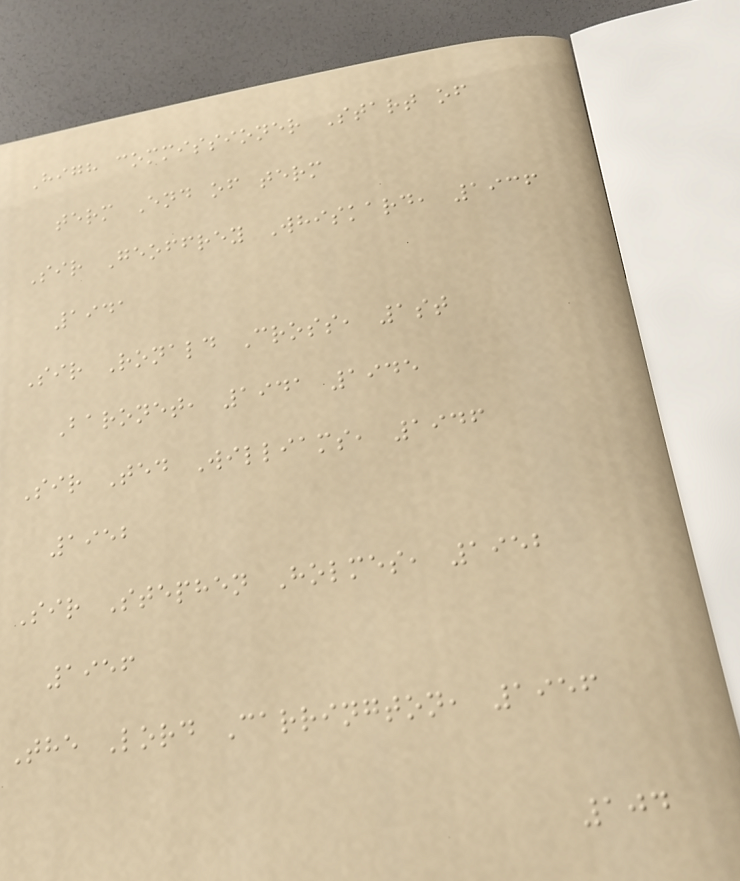High commissioner Start of
term End of term
Sir Geoffrey Whiskard, 1936
1941
Sir Ronald Cross, 1st
Baronet, 1941 1945
Sir Ted Williams, 1946
1952
Sir Stephen Holmes, 1952
1956
The Lord Carrington, 1956
104
